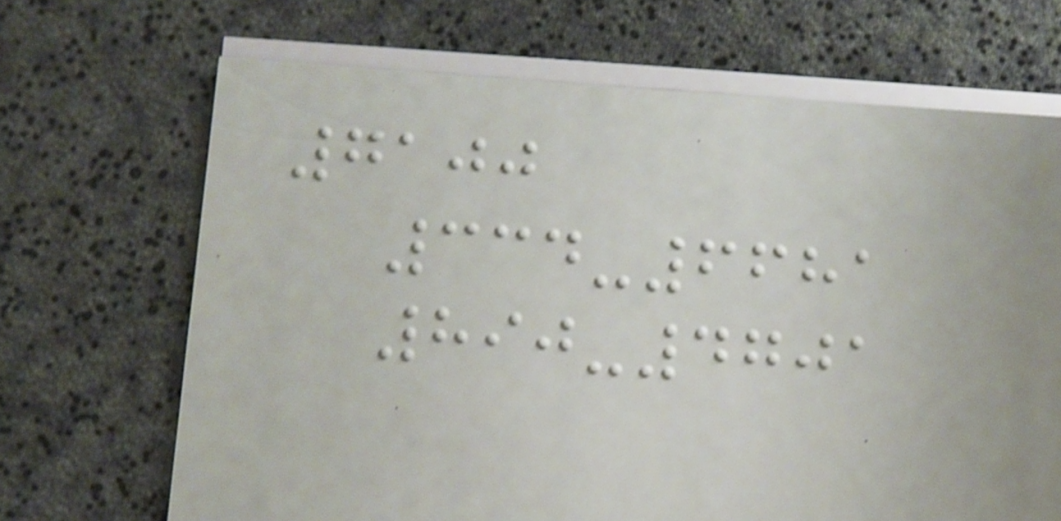7100
334-6681
890-4701
